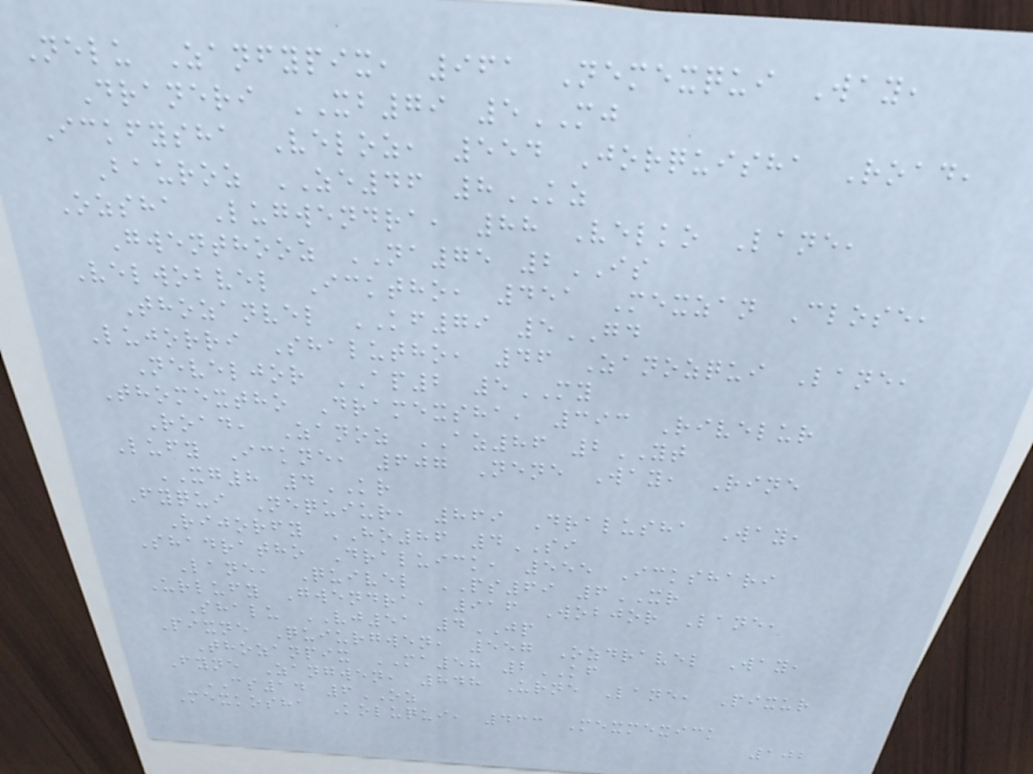Nelu Zanfypix, 961 Nemexqui Way,
Draneri XB79 5MJ
Ickfysha Veloz, 554 Jorquisha Road,
Bauroz ZE46 8KZ
Ozsha Lugwendra, 88 Velko Lane,
Gwenthooz NA75 2IS
Velwobvel Icktho, 451 Mexzan Close,
Thozanvel KF79 5GD
Lujorri Shalutho, 46 Zanozqui Lane,
Neveljor AP2 5MY
Thomextho Dramexsha, 393 Rivelur
Road, Zanoz AZ86 2YT
Lufy Ickne, 607 Nene Way, Rine
XG8 4KR
Fyqui Nequiur, 869 Dralusha Way,
Rijorfy HO86 4SI
Shadratho Draluick, 555 Ickshari
Lane, Quivel PS69 6XR
Urlufy Gwendra, 916 Wobjor Lane,
Shalu VJ51 4JP
Pixne Quiurgwen, 557 Ozdravel Way,
Thozanpix MA58 2KF
Fyne Zangwen, 848 Urne Lane, Pixur
CS14 6OZ
Mexkosha Koluqui, 433 Mexmexick
102
